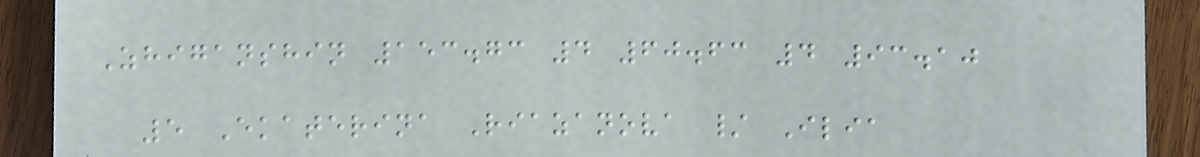Zhiganshin 153.73 4 60.63 4 93.10
5 Ekaterina Riazanova / Ilia
